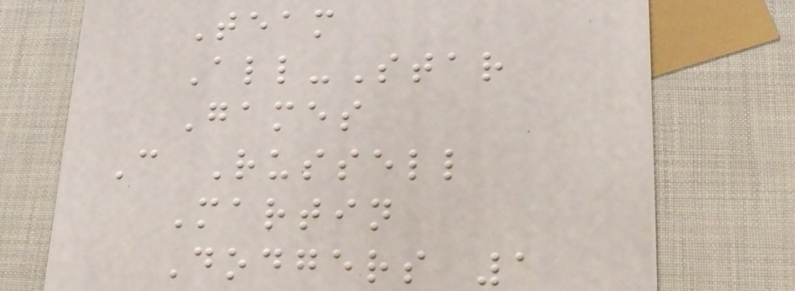Team
All-Star
Games
C Russell
Martin
Dodgers 1
